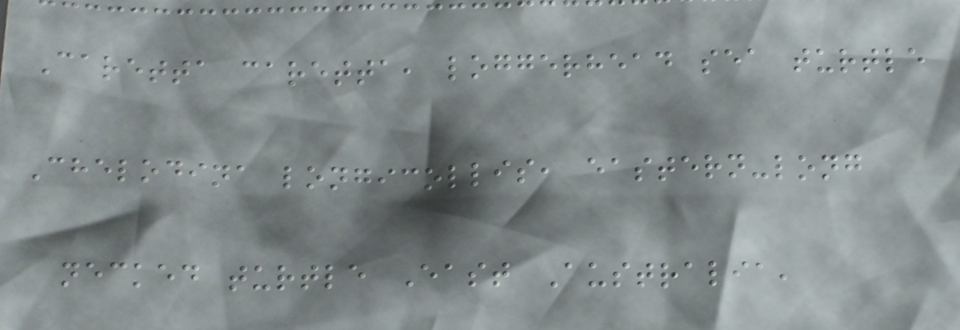Caretta caretta, loggerhead sea turtle
Chelodina longicollis, eastern-long
necked turtle East Australia,
